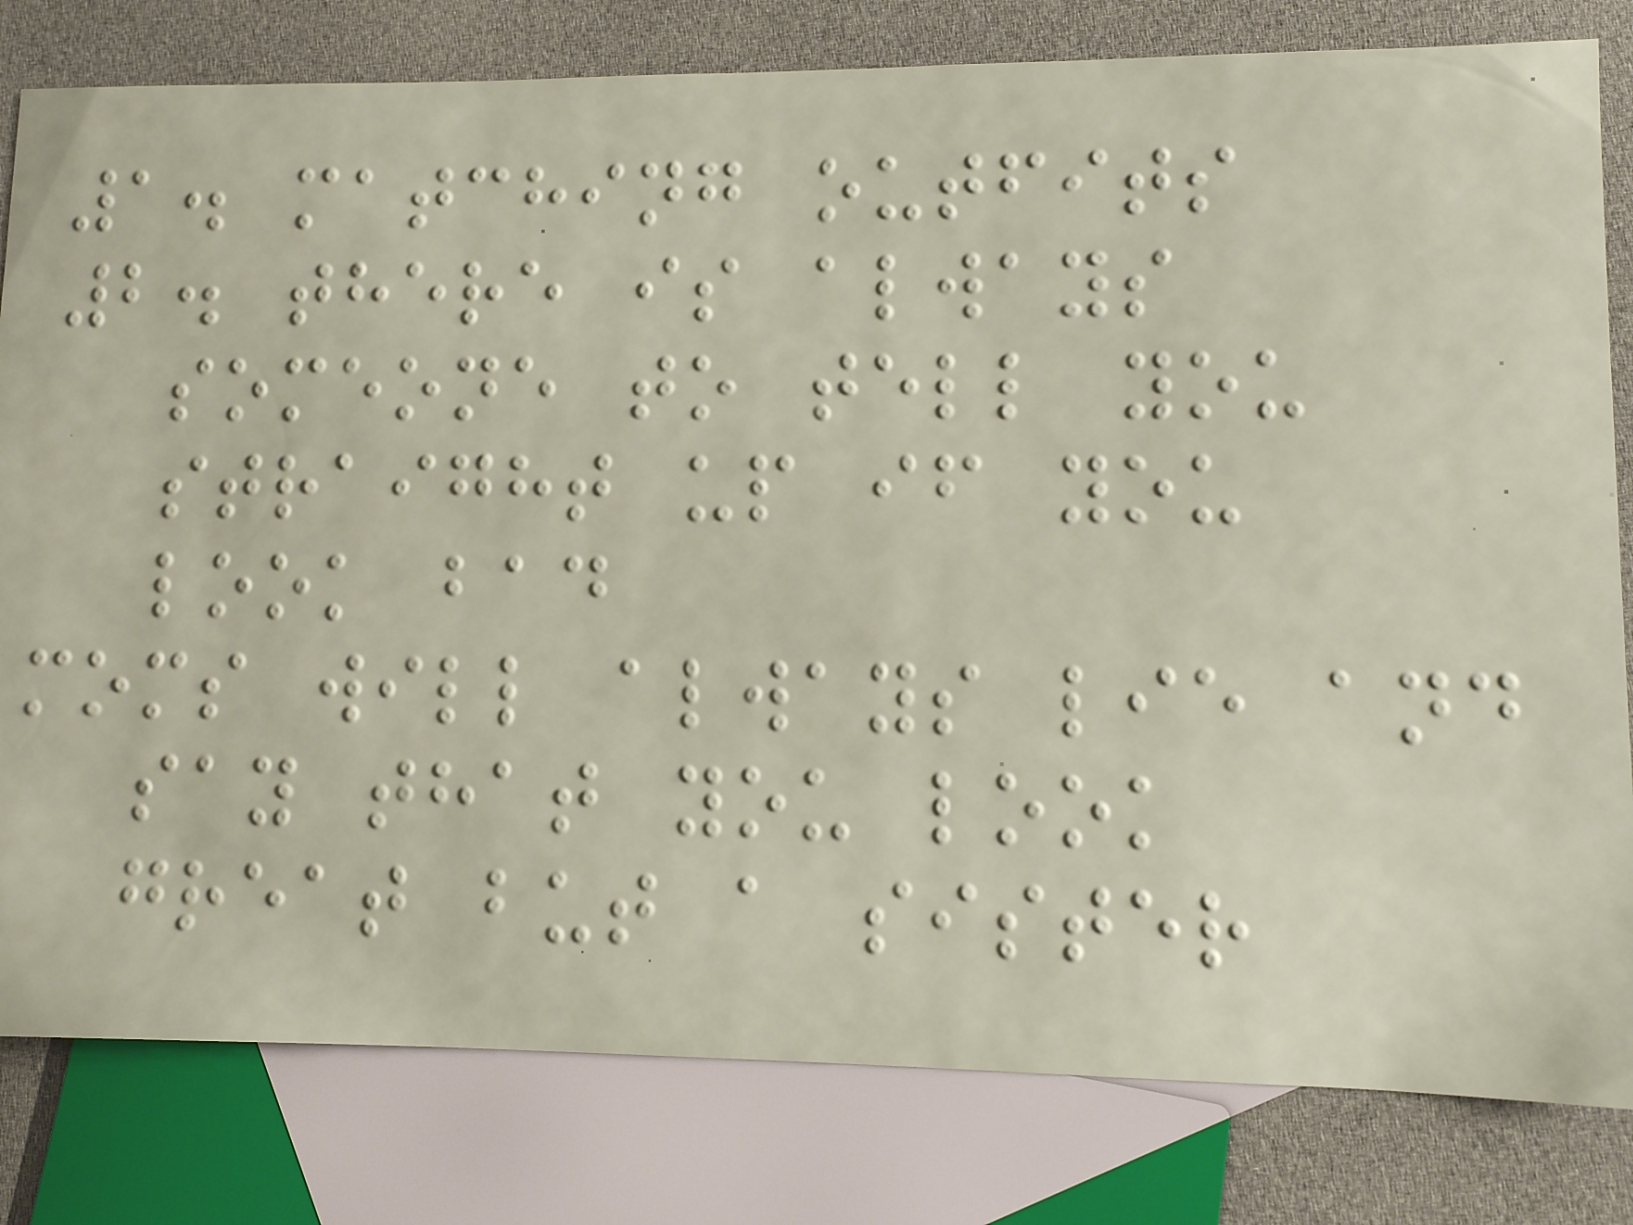1. matching outfits
2. there is always
someone to tell you
straight up if you
look bad
moms will always lie and
say that you look
great but a sister
